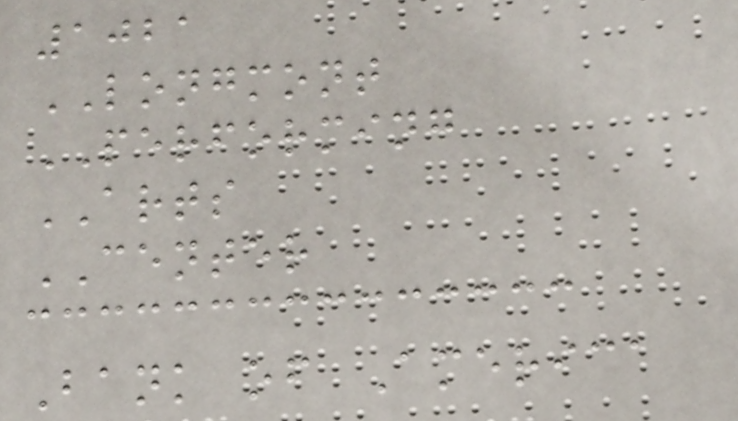1021
LONGMONT
PERFORMING
ARTS
CENTER
Bank of America
